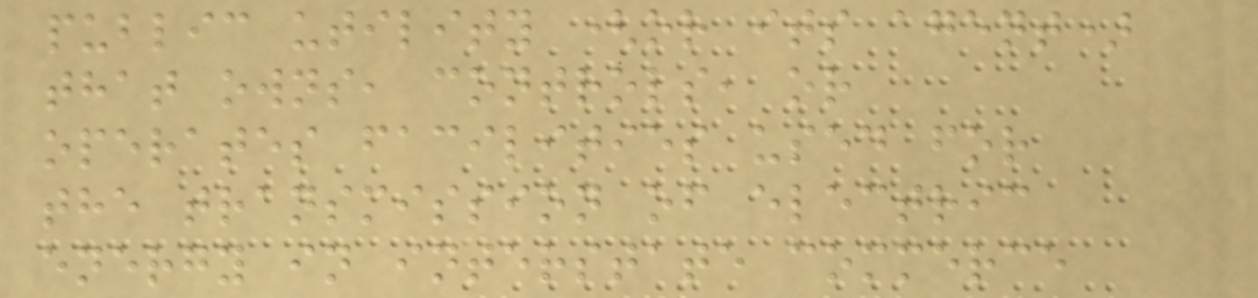public utility (or its agent)
that owns, controls, or
operates facilities used for
the transmission of electric
energy in interstate commerce
